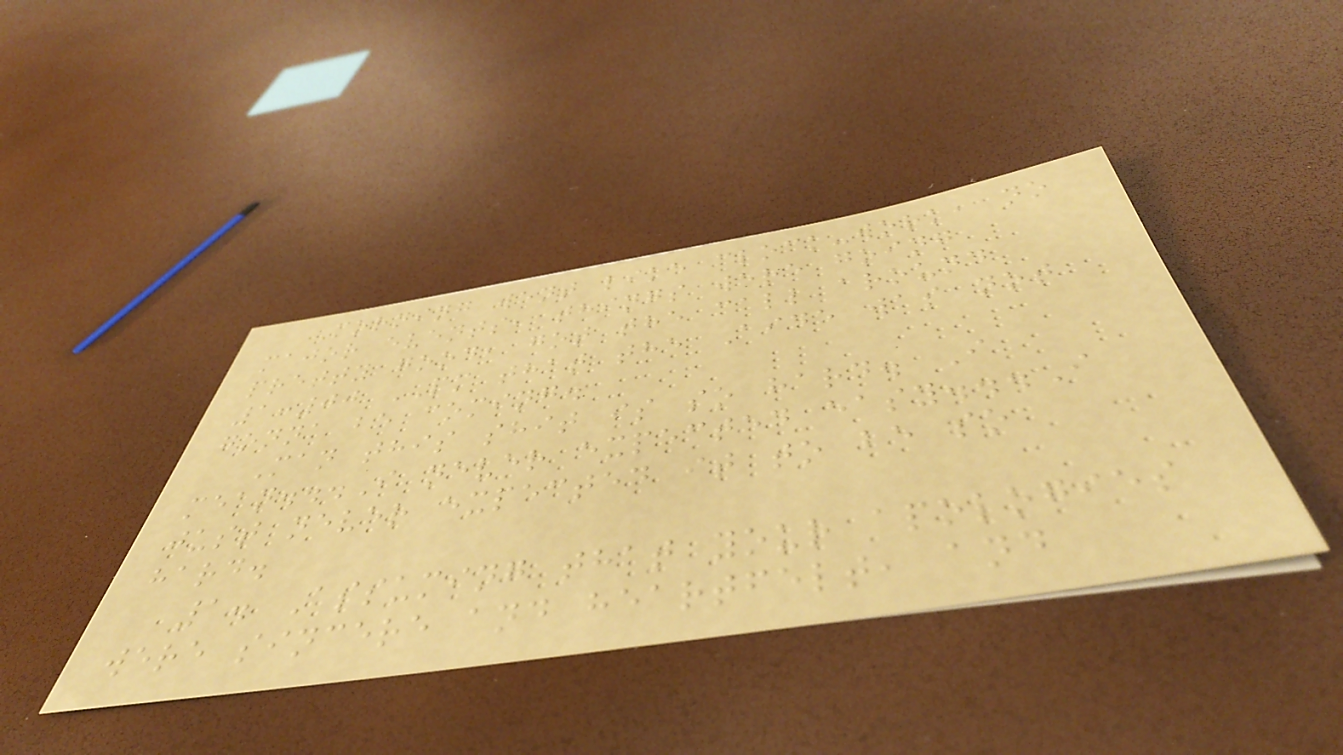Morning went like clock-work, no
major events, things were going
pretty good, got the call around
1:00 PM that the Aide was not
gonna be coming.
Man this shit is so hard. I
mean...I never expected easy...I
just never expected it to be so
hard.
1. Assuming that your apologies
were sincere and heartfelt, and
